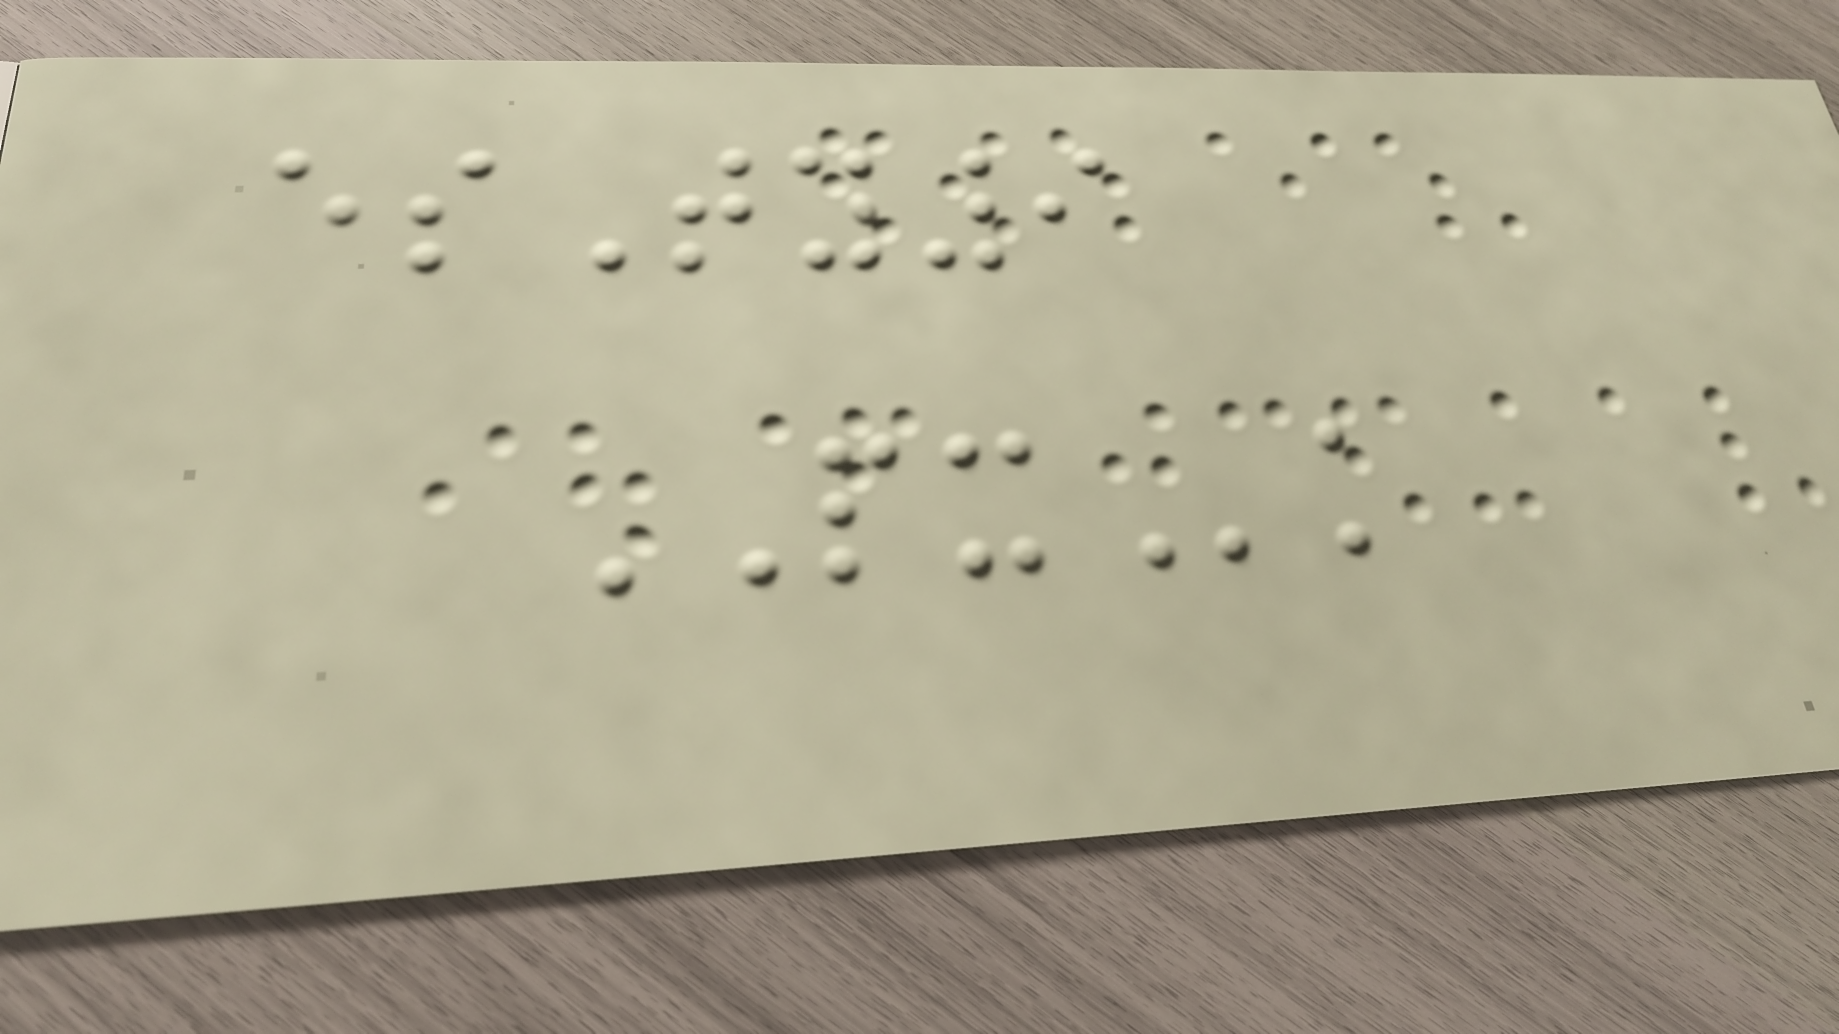esTy9
PXk
